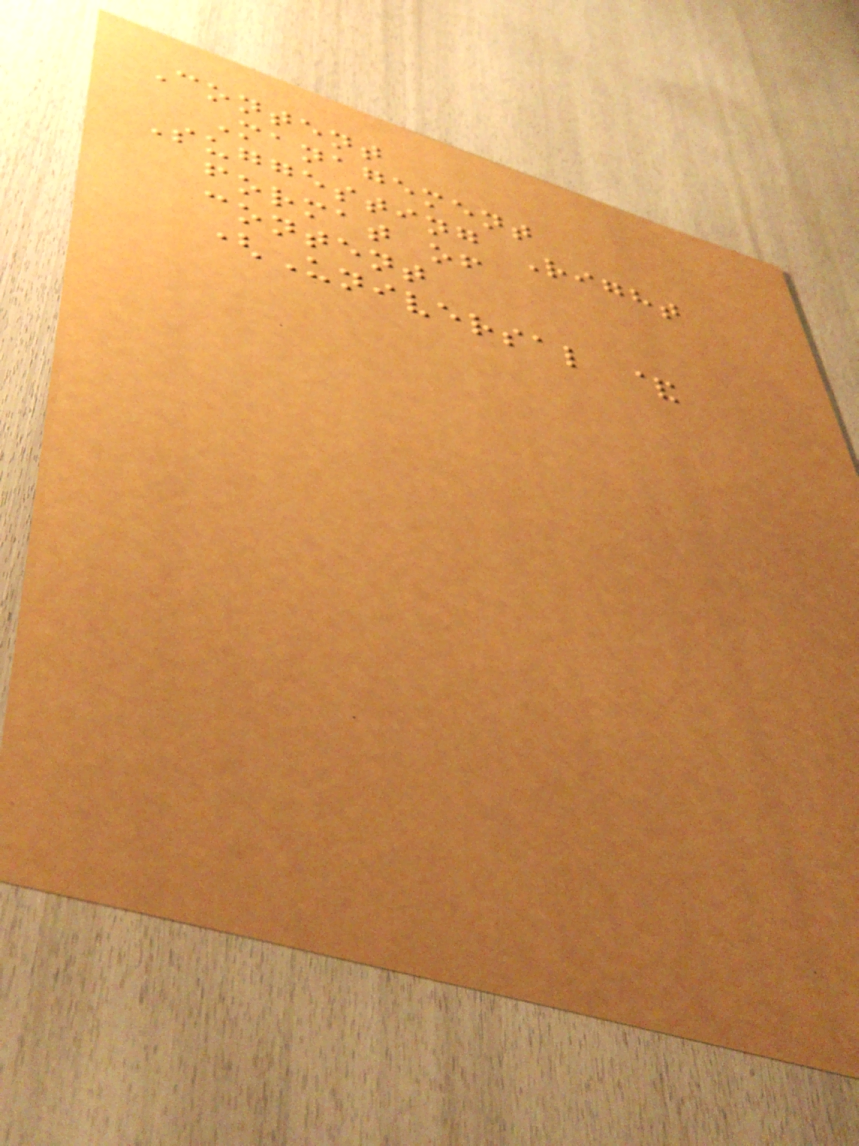Content
Management
Suggesting Right
format of
content
(Universal &
